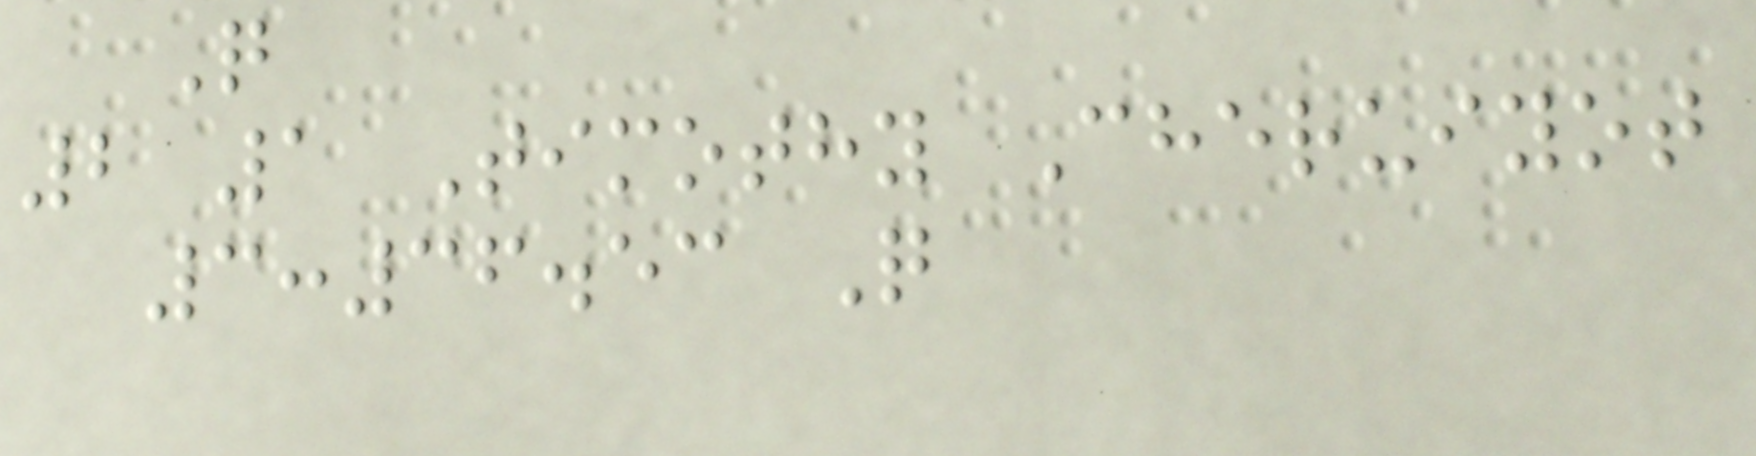Q
2 1 Timothy Cheruiyot
3:36.53 Q
